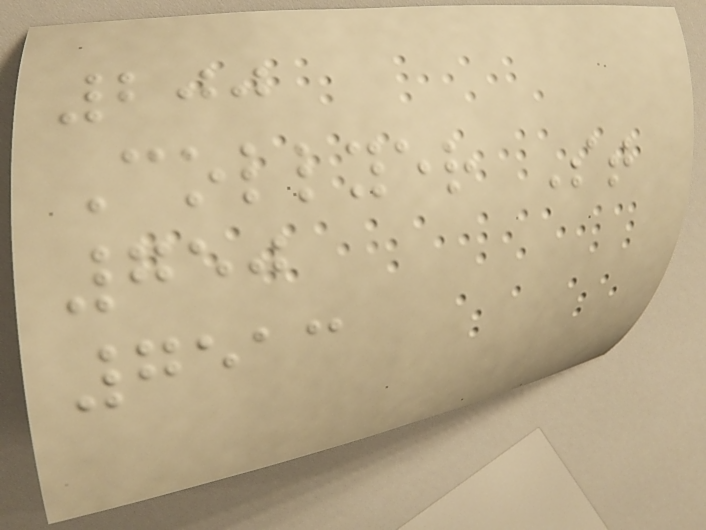200
Collyer St
750
7513
